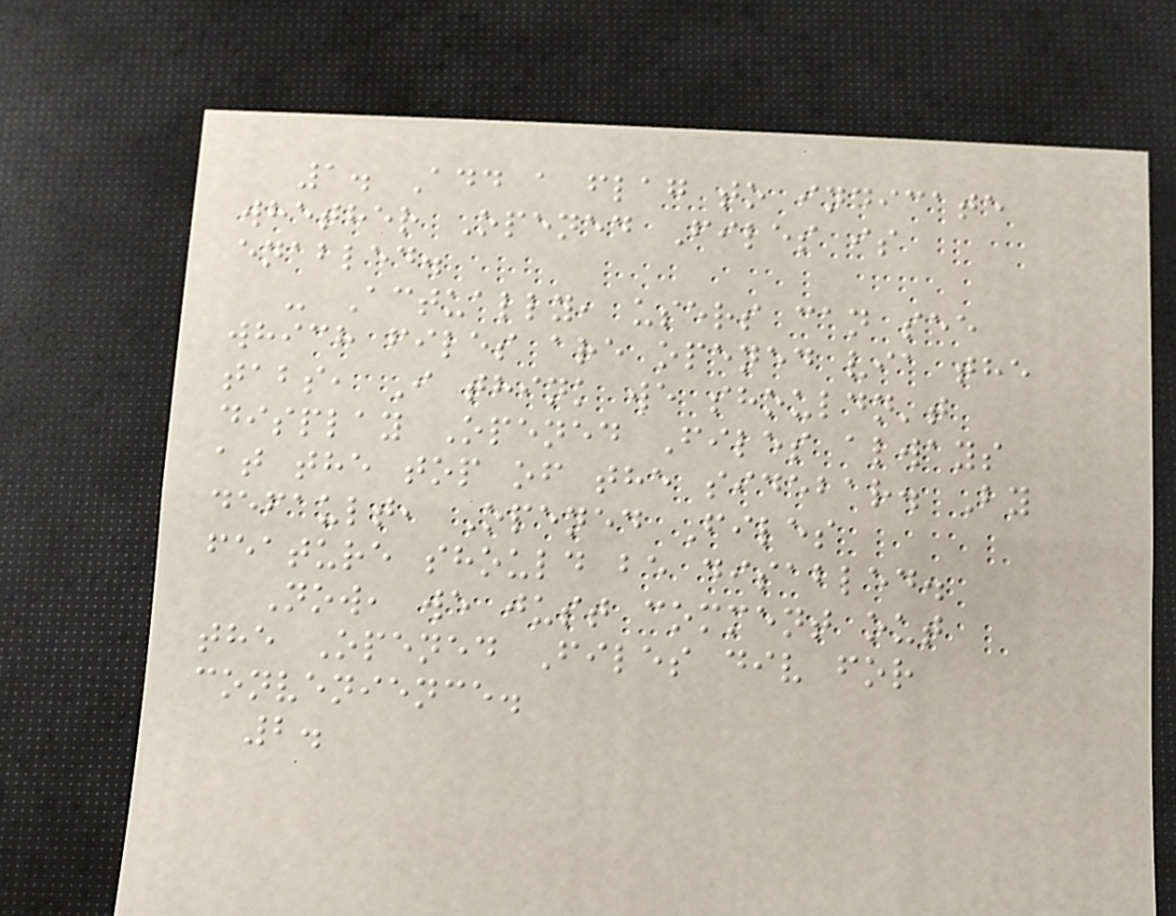1. Add a flag to indicate
whether Opened Files is
enabled.
- Actually, users can see
which files are opened via the
tabs, I think we shouldn't
display Opened Files always
at the top of the sidebar. By
default, Opened Files
feature should be disabled.
Now, we just comment out
the Opened Files div for
convenience.
2.
